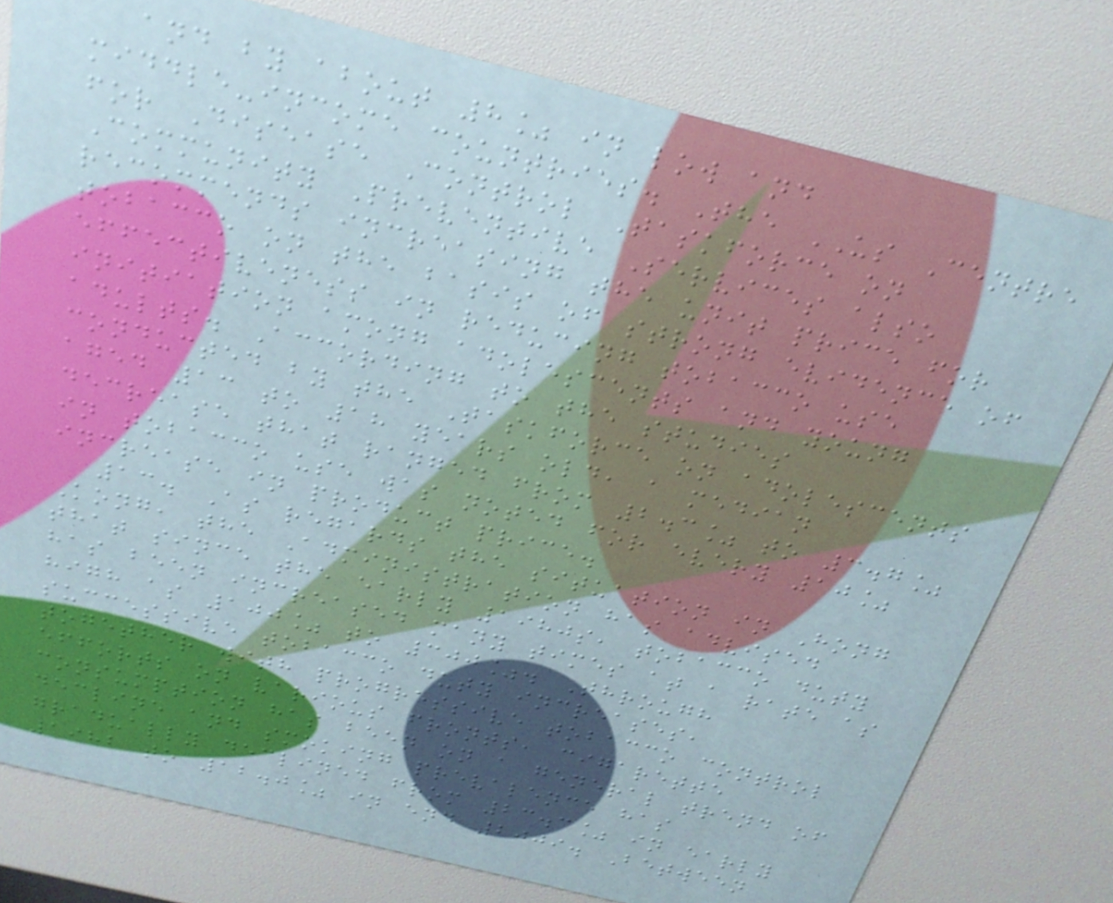and by about 8% in low and
middle-income countries. The US Centre
for Disease Control Taskforce on
Community Preventive Services also
recommends increasing the unit price for
tobacco on the basis of strong evidence of
effectiveness in reducing tobacco use
initiation among adolescents and young
adults. According to the studies
conducted by the Taskforce on adolescents
aged 13 to 18 years old, a median
decrease that ranged from 2.3% to 3.7%
in tobacco use was noted for every 10%
increase in product price.
13. As regards the situation in Hong
Kong, the Administration has advised
that since the early 1980s, tobacco duty
has been increased many times at a rate as
high as 100% to 300%. Through
successive tobacco duty increases,
together with progressive tobacco control
efforts on various fronts, cigarette
consumption has been on a general trend of
decline and smoking prevalence has
gradually declined from 23.3% in early
1982 to 12.0% in end 2009. Between
